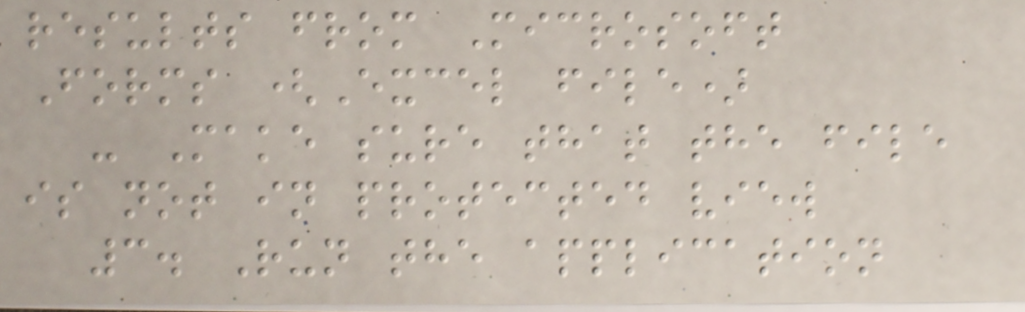results from Microsoft
Forms (Excel file)
- Make sure that the file
is not in protected view
3. Run the application
